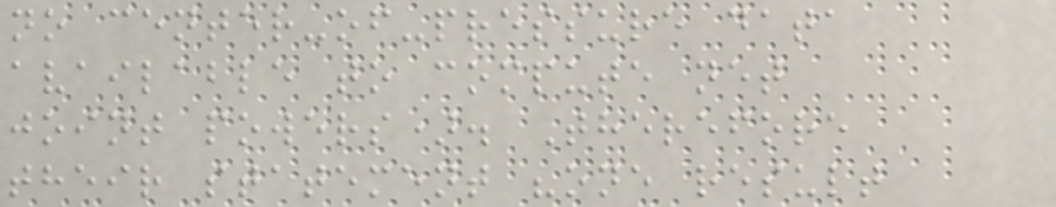no center-of-pressure data
available to compute net
joint powers). Therefore
their statement "one result
